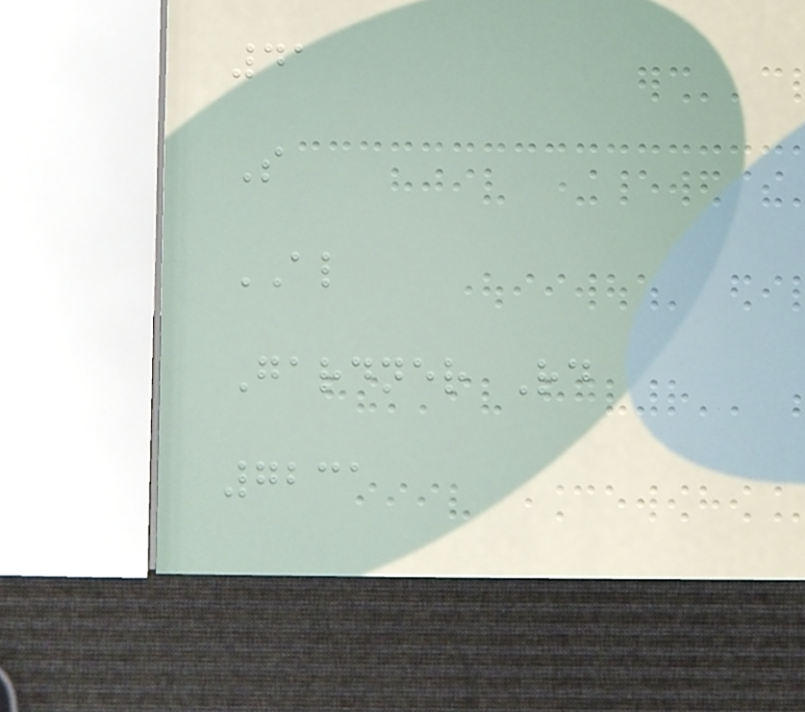41
S
AL
Gardner Rd
7231
